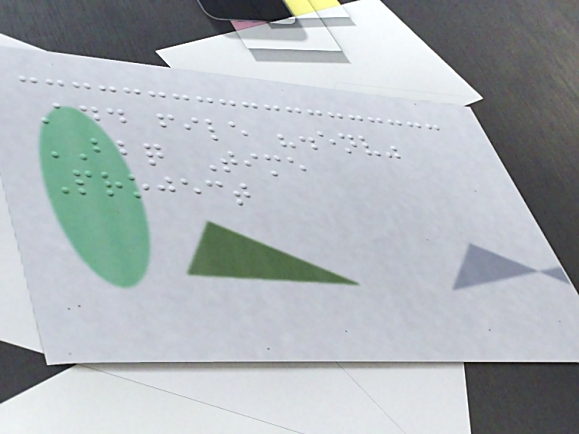Add file ".env"
BBQ Time
Project
